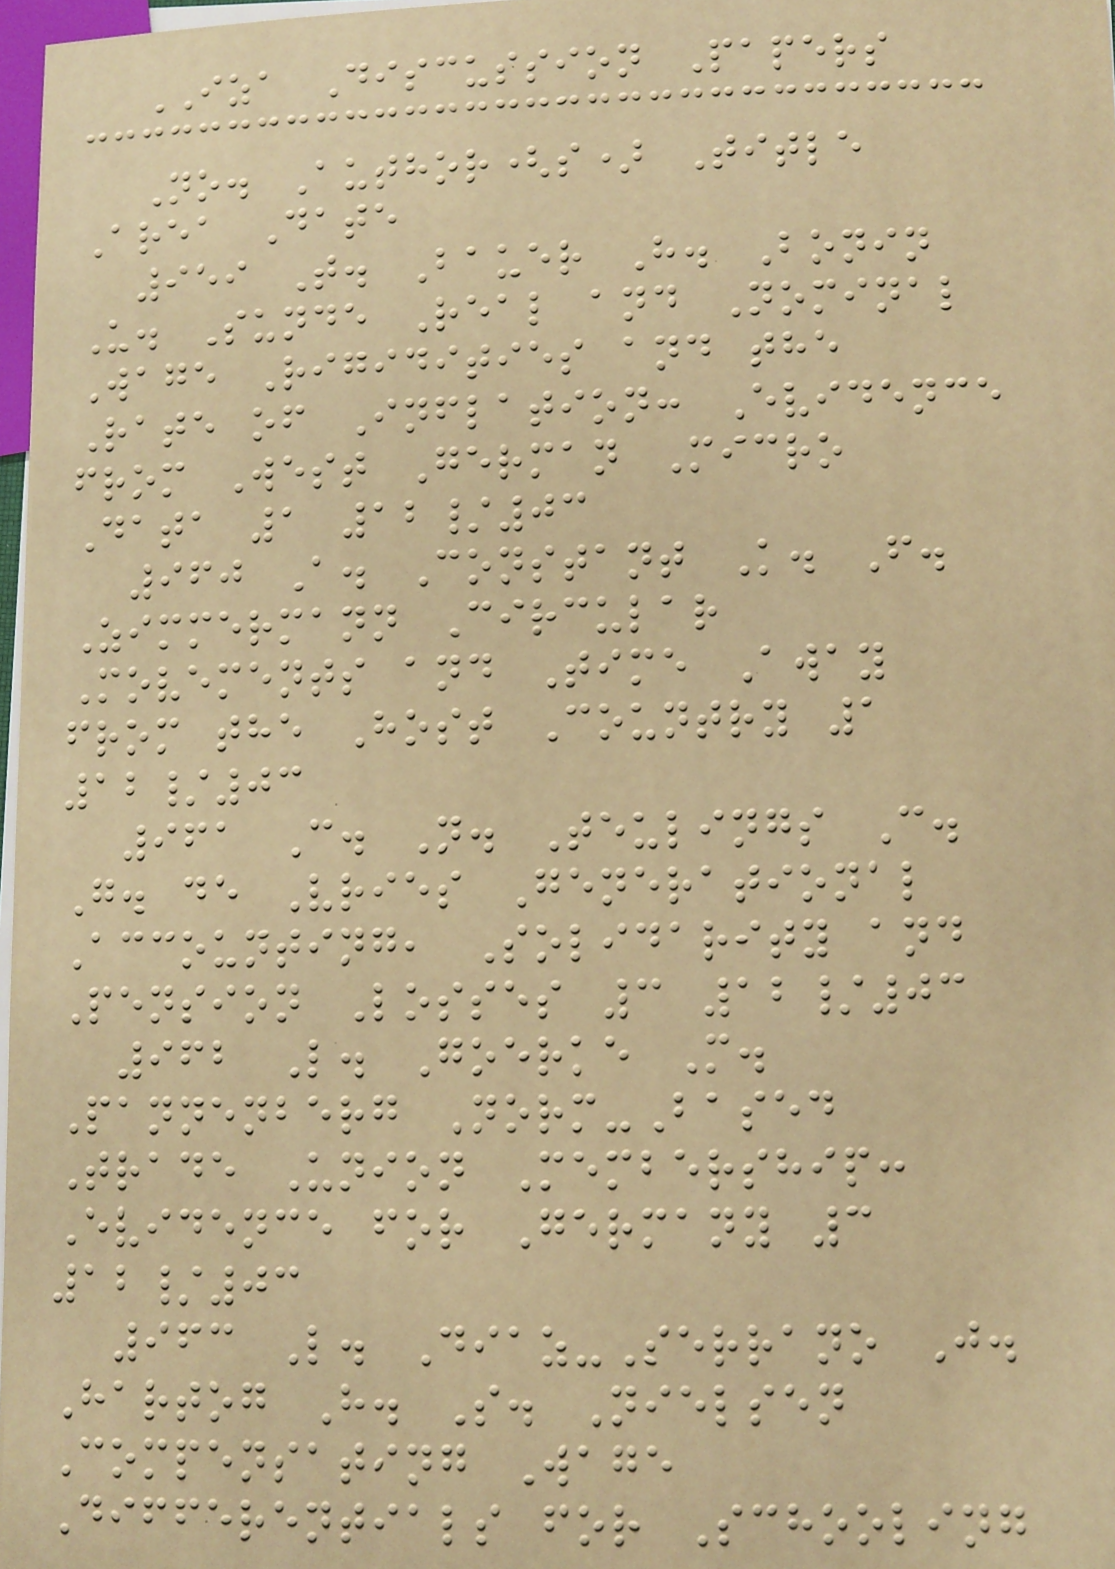IZA Discussion Papers
No. Author(s) Title
Area Date
959 T. Bauer H. Bonin
U. Sunde Real and Nominal
Wage Rigidities and the
Rate of Inflation: Evidence
from West German Micro
Data 1 12/03
960 A. Constant K. F.
Zimmermann Circular
Movements and Time Away
from the Host Country 1
12/03
961 C. N. Teulings C.
G. de Vries Generational
Accounting, Solidarity and
Pension Losses 3 12/03
962 L. Goerke M.
Pannenberg Norm-Based
Trade Union Membership:
Evidence for Germany 3
12/03
963 L. Diaz-Serrano J.
Hartog H. S. Nielsen
Compensating Wage
Differentials for Schooling
